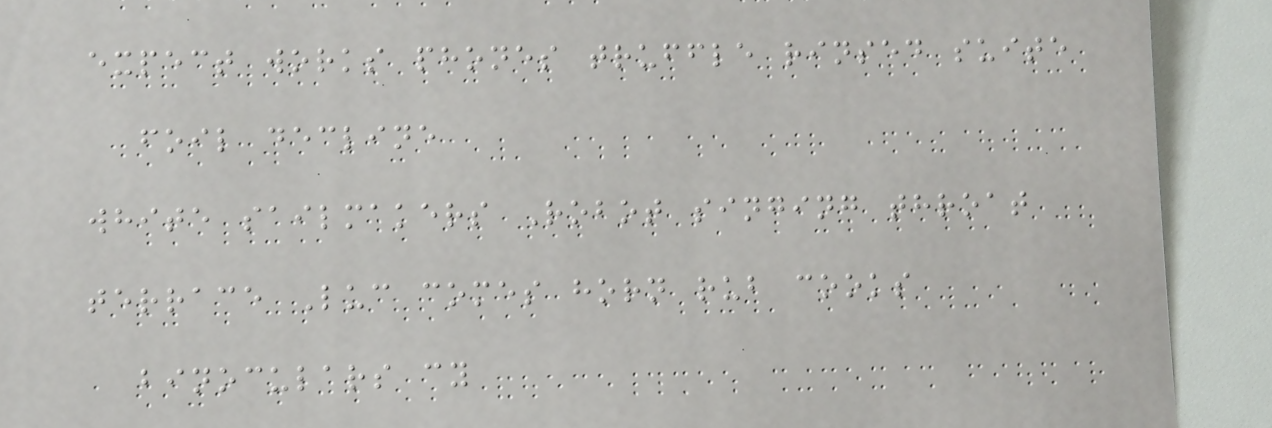expect works phones truffle rinsed suite
foil decline
white sailmakers Robot singing throat
terrace Luc comes horn rub cooks
binoculars cy
